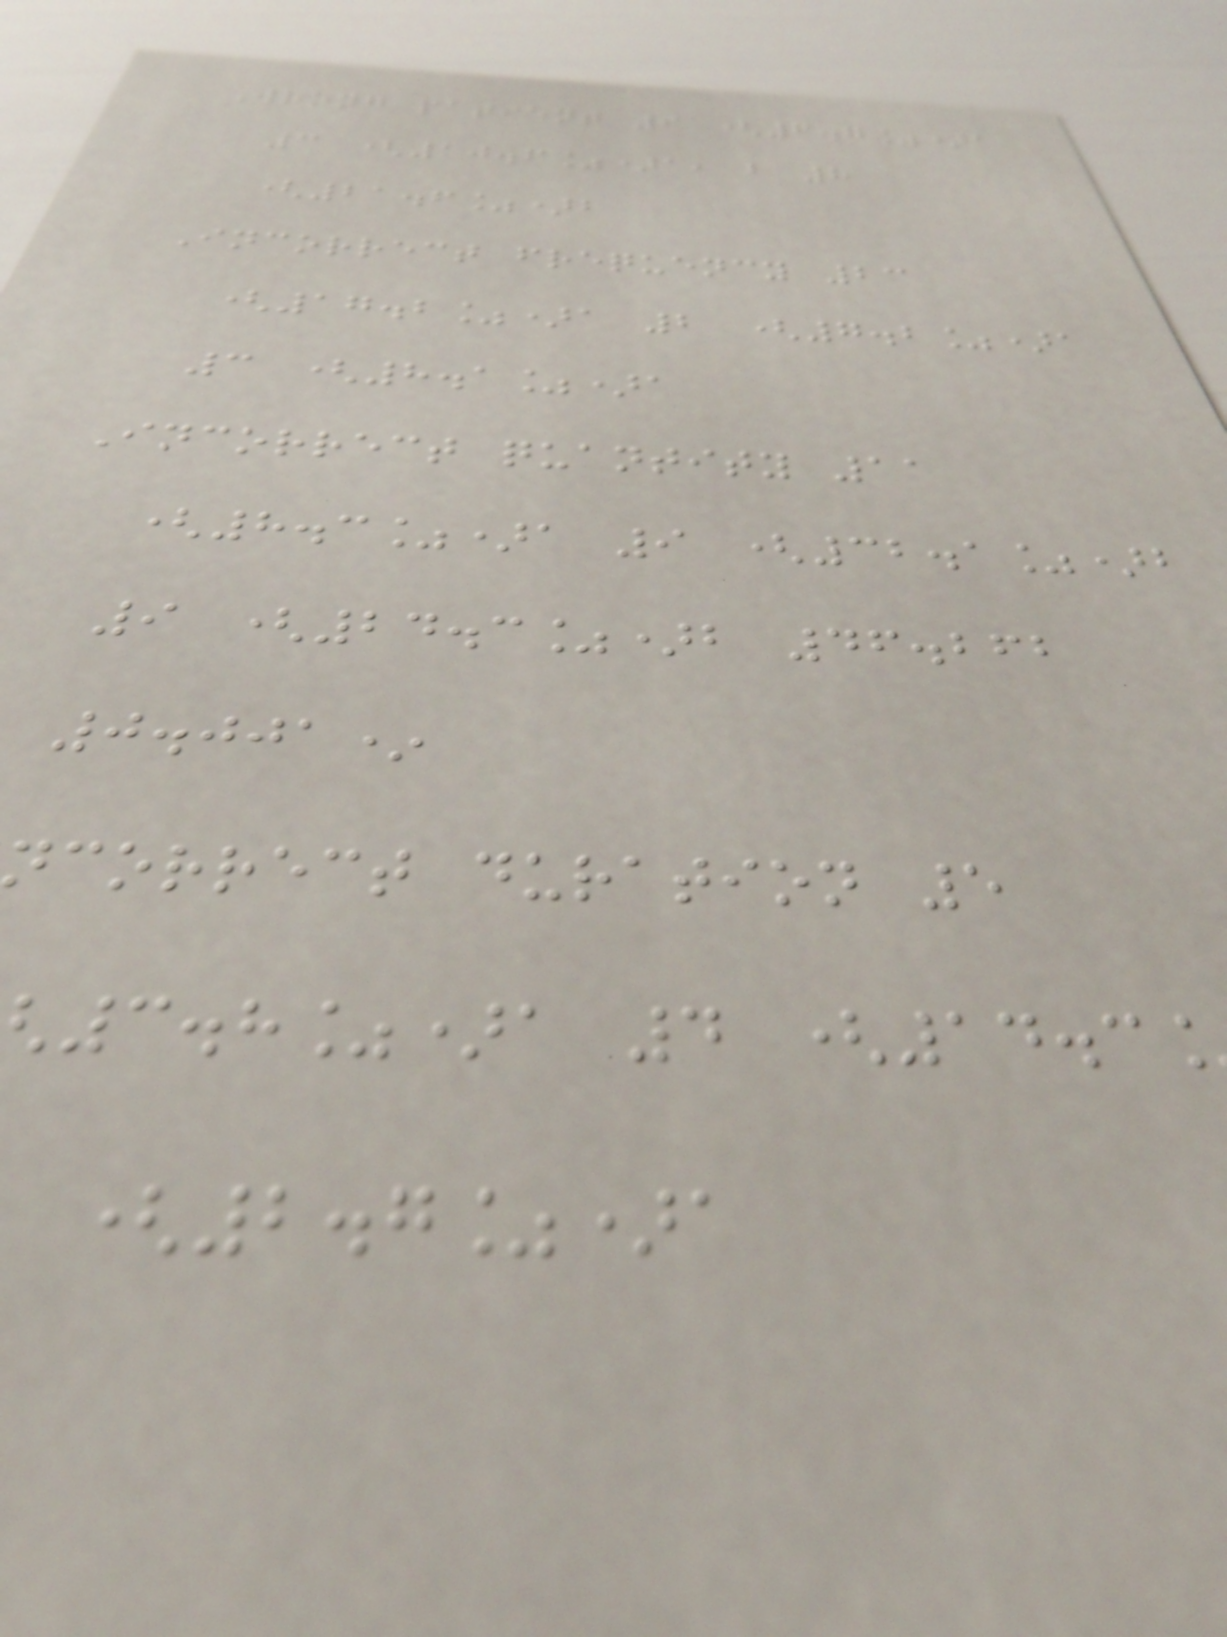Wrong patient 9 (6.7%)a
3 (10.6%)a, b 8
(21.6%)b
Incorrect frequency 23
(17.2%)a 2 (7.2%)a
3 (8.1%)a
Incorrect quantity 11
(8.3%)a 9 (32.1%)b
9 (24.3%)b 46.262
0.001*
ncorrect duration 5
3.8%)a 4 (14.3
(2.7%)a
